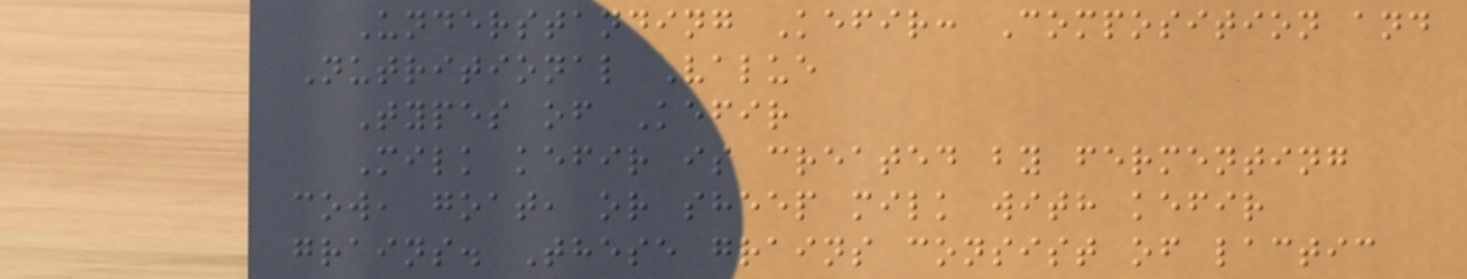Understanding Kefir: Composition and
Nutritional Value
Types of Kefir
Milk kefir is created by fermenting
cow, goat, or sheep milk with kefir
grains. These grains consist of lactic
